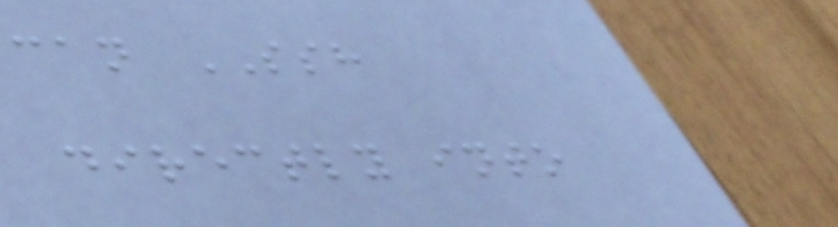can SSH
directly into
